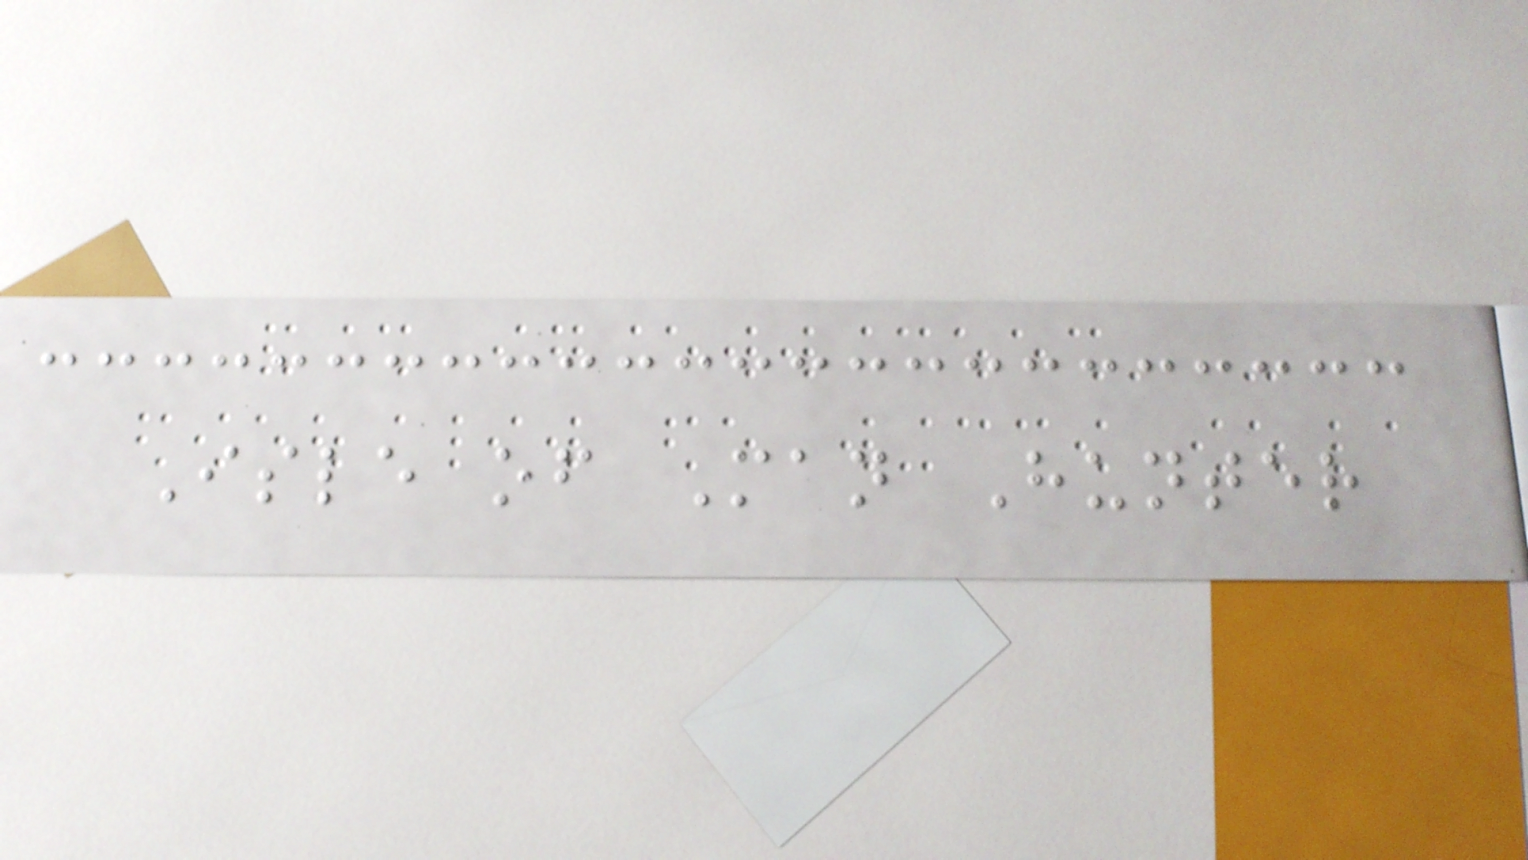Isle of Man Hunter
